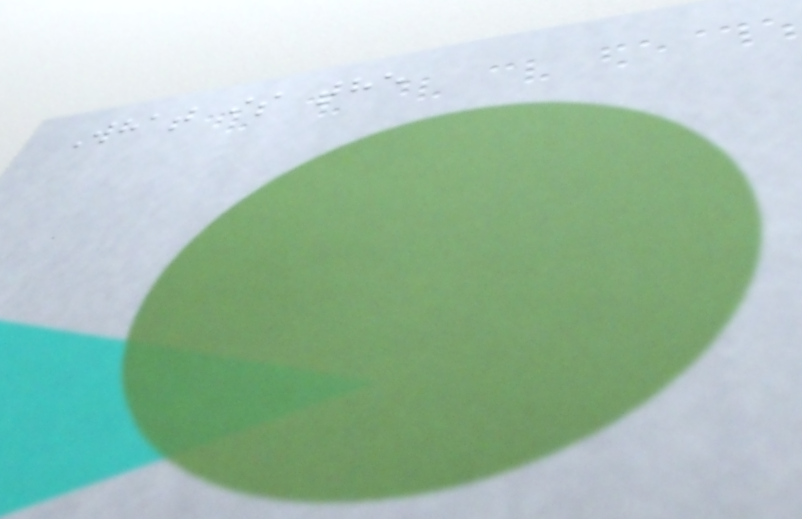What is the
